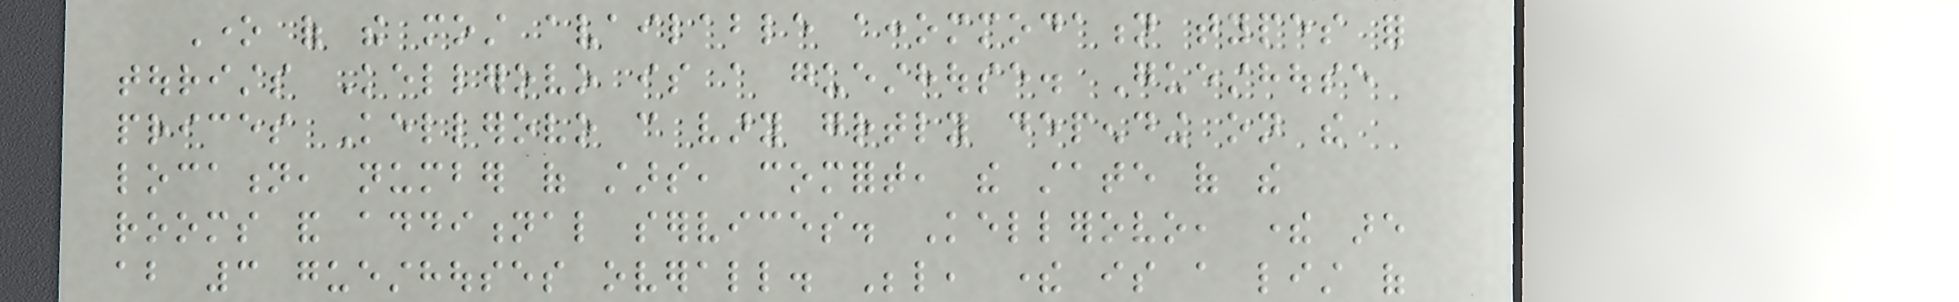One of the most available accommodation types for
tourists Kellerovo is a guesthouse. Guesthouse
prices Kellerovo can vary greatly depending on the
location, number of stars, comfort, the state of the
rooms and additional services. Kellerovo, there are
about 3 guesthouses overall. Below, there is a list of
